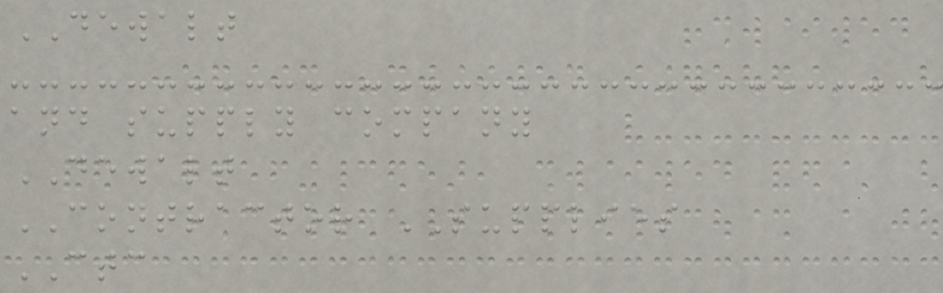DEWALT
and supply company
DEWALT
CONTRACTOR SUPPLIES
CTC
